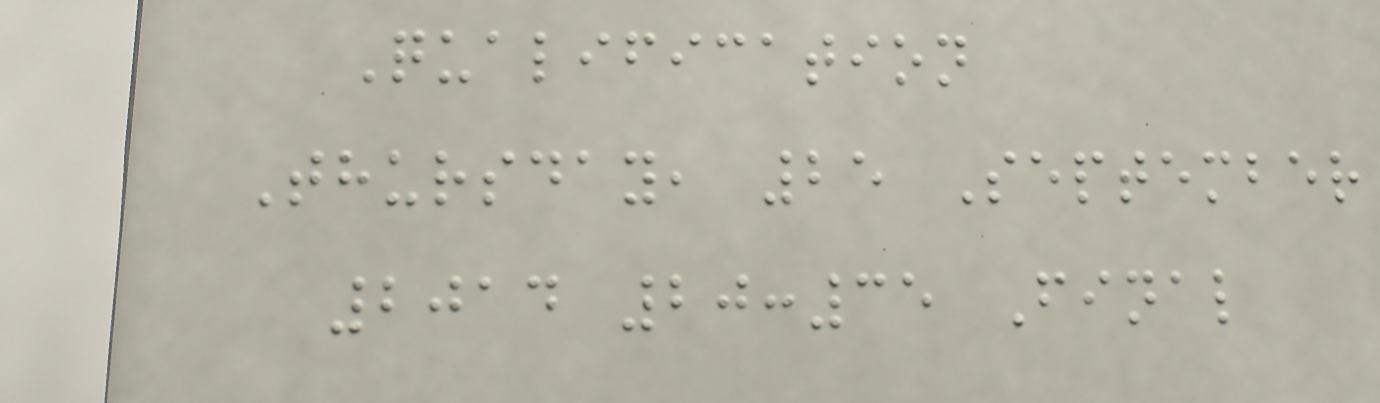Qualification
Thursday, 25 September
2014 20:35 Final
